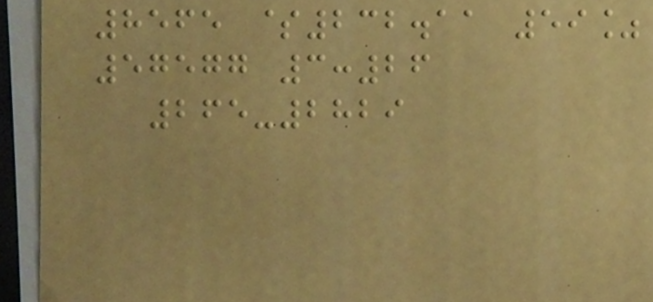8565 $232.11 59%
57577 3:26
265-2829
